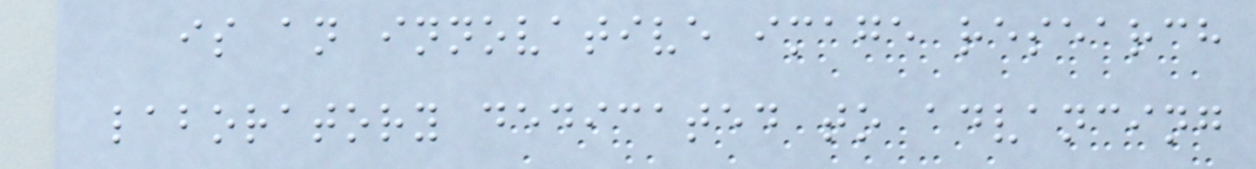is an innovative image research
laboratory dedicated to advancing
